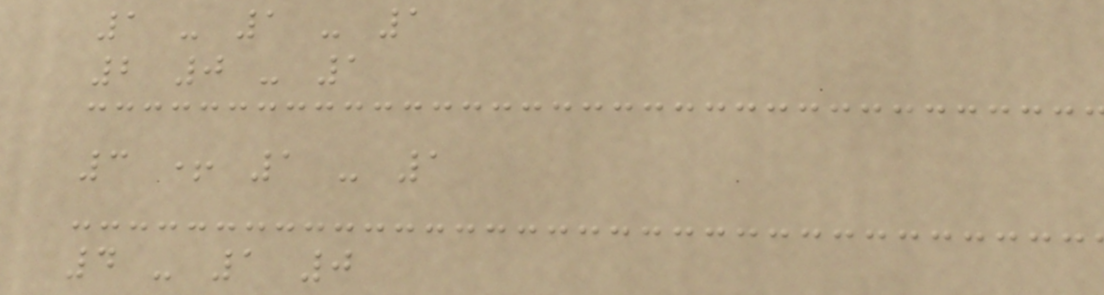1 - 1 - 1
2 0 - 1
3 + 1 - 1
4 - 1 0
